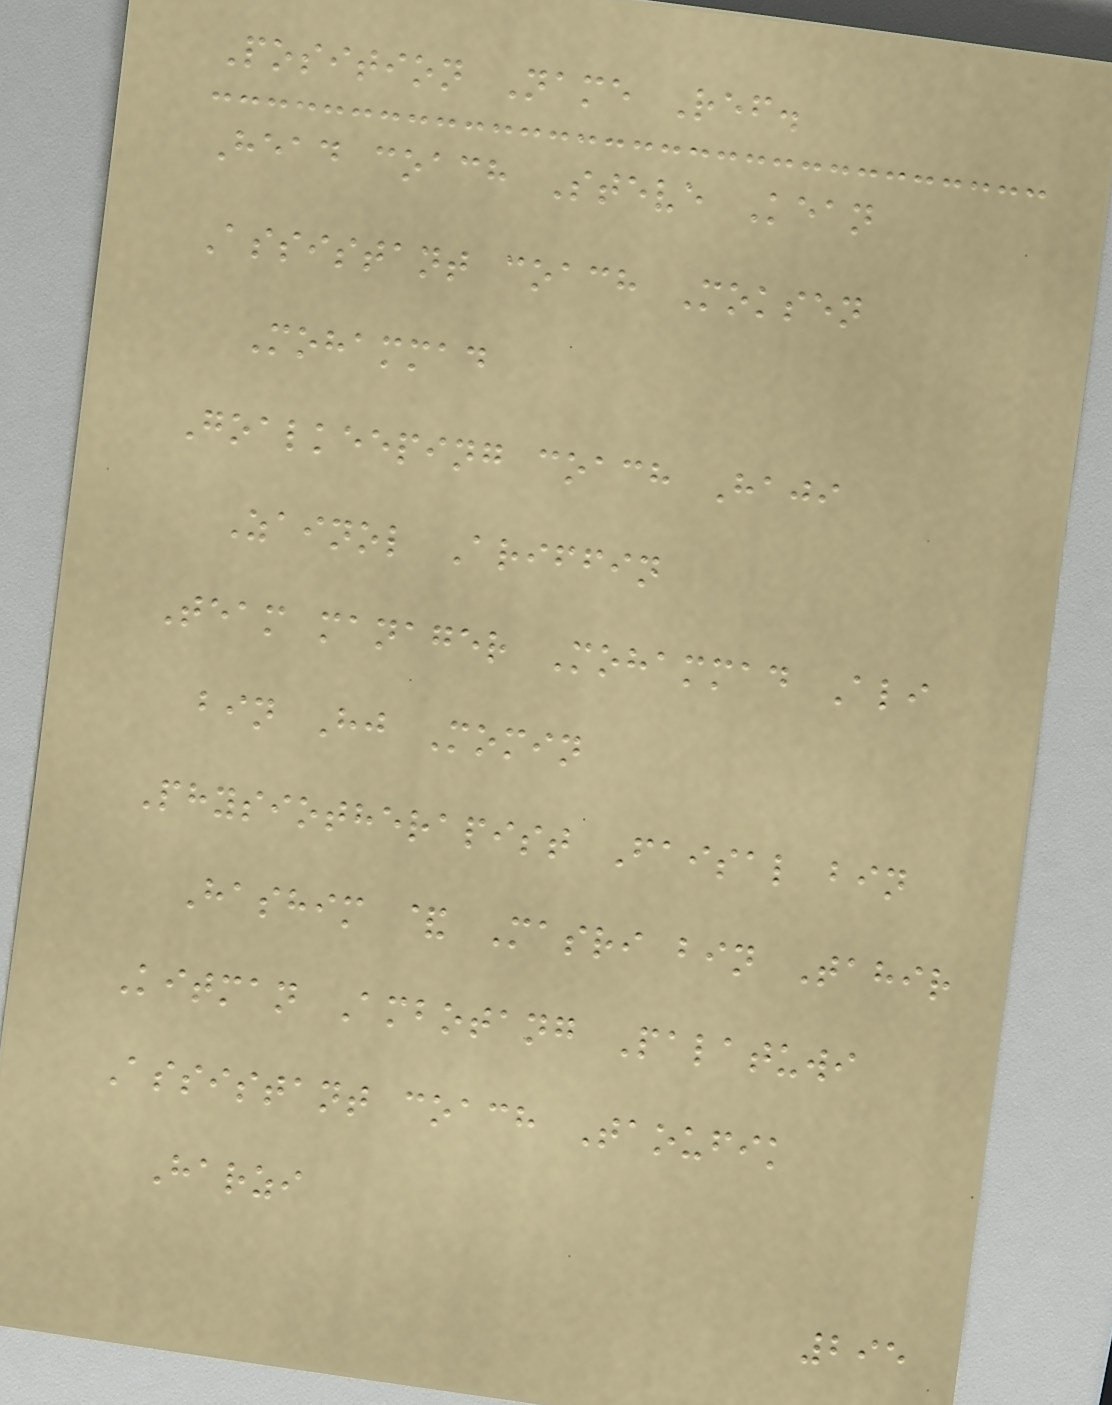Position Name Ref.
Head coach Steve Kean
Assistant coach Moksen
Mohammad
Goalkeeping coach Haji
Zainol Ariffin
Team manager Mohammad Ali
bin Hj Momin
Physiotherapist Faisal bin
Hashim & Masri bin Tahir
Kitman Ambotang Palatuwi
Assistant coach Taoufik
Harzi
295
